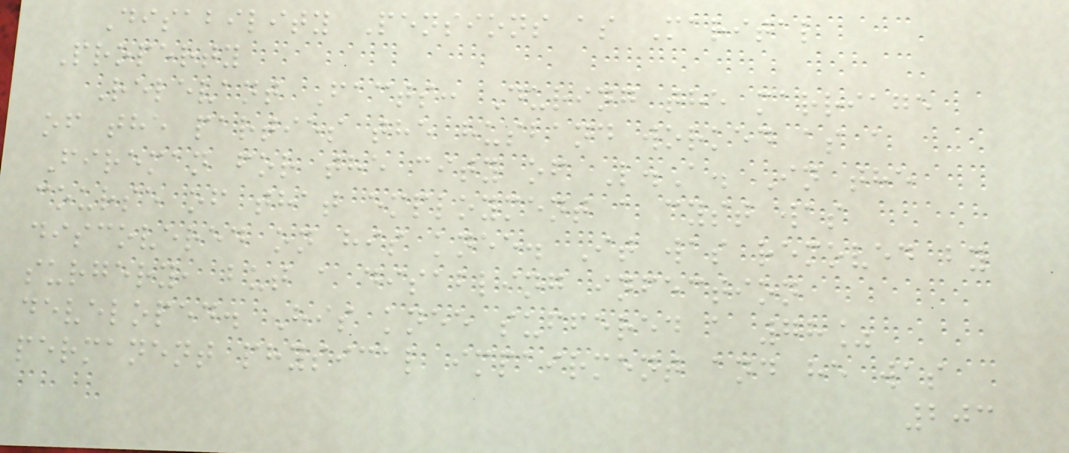Disability Pensions as Marital
Property
Relevant Facts: During the marriage
of the parties the husband worked as a
Fireman for the city of L.A. In the
course of that employment a cyst was
discovered on his knee. It was removed by
surgery, but a disabling infection
developed. His knee suffered a 78%
permanent physical impairment and he was
203
